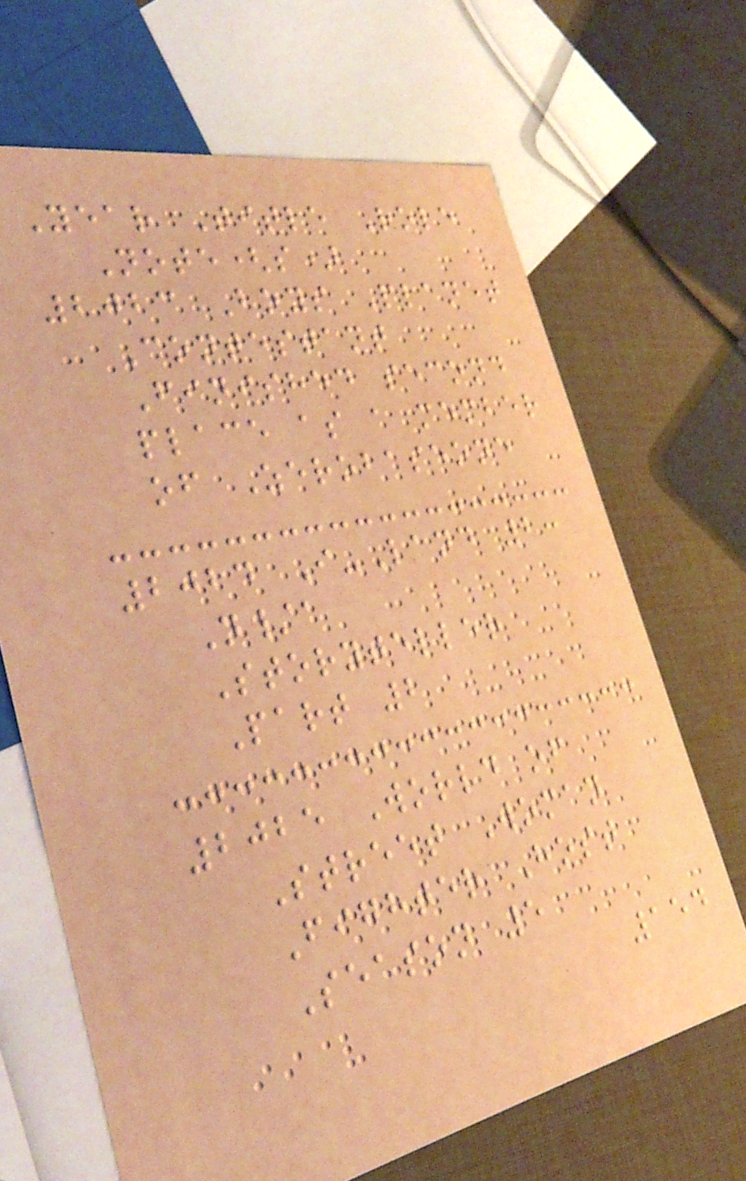Year Title Role
Note(s)
2023 Boys Planet
Contestant
Finished second
place as a member
of Zerobaseone
2024 I-Land 2:
N/a
Storyteller
Part 2
2025 World of
Street Woman
Fighter Host
Season 5
154
